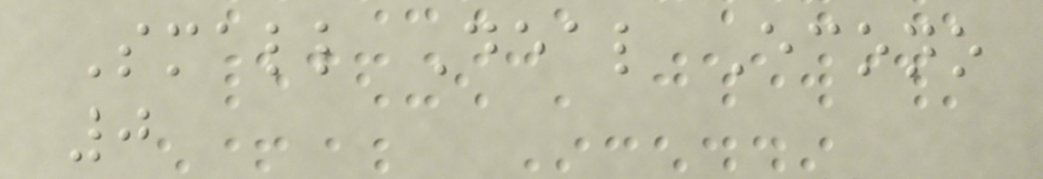Small Deal Econo
0
